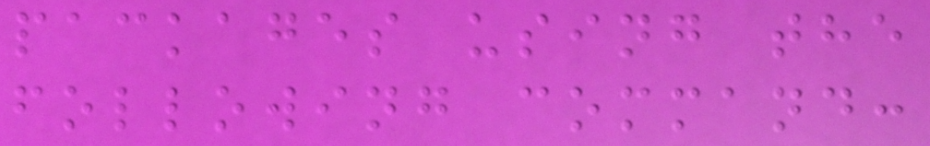packages using the
following command:
